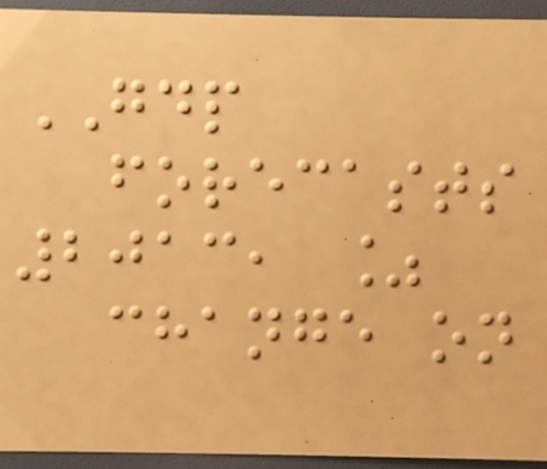GDP
forecasts
2013, %
change on
